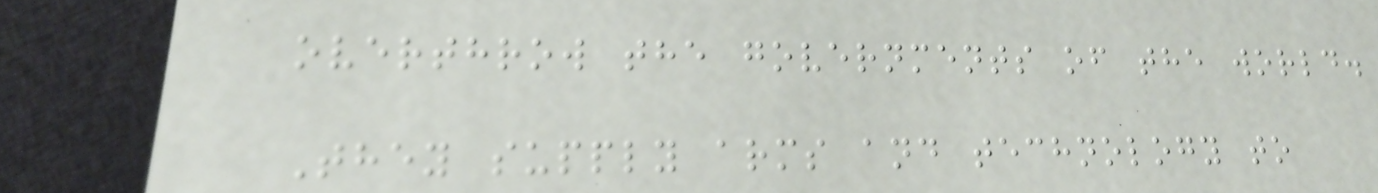overthrow the governments of the world.
They supply arms and technology to
